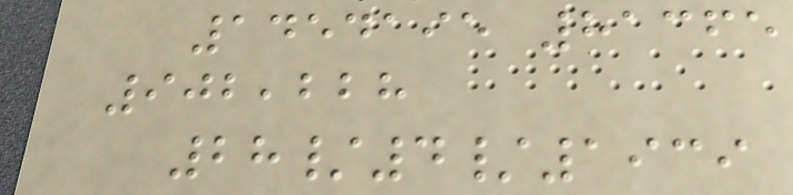1454195 81365
902,228
28/4/1939
